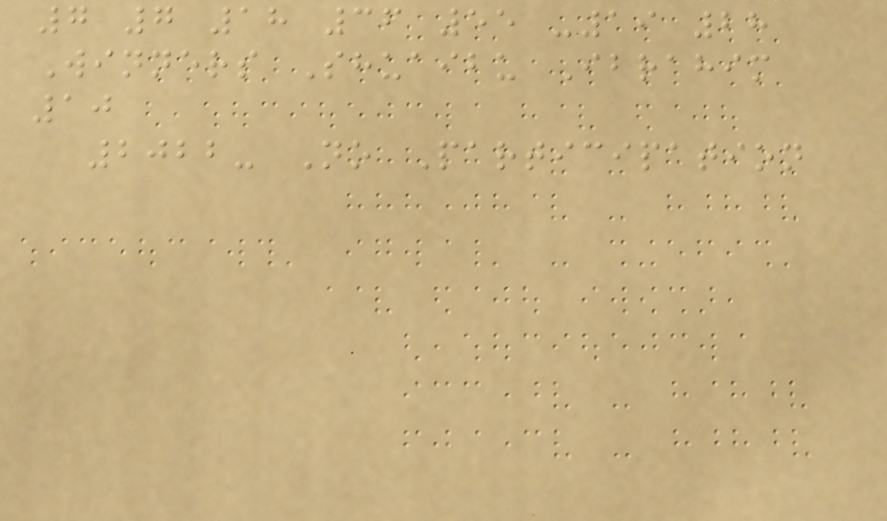7 7 18 36 55 -19 28
Winners Shuaibu Ibrahim
10
2022- No Participation
